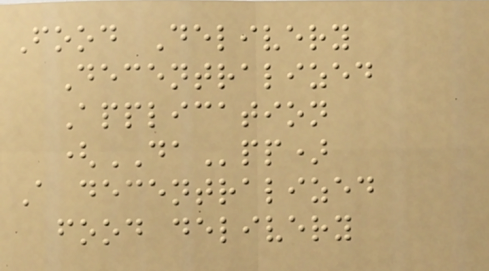Food Delivery
Decentralized
Application
(DApp)
A decentralized
food delivery
